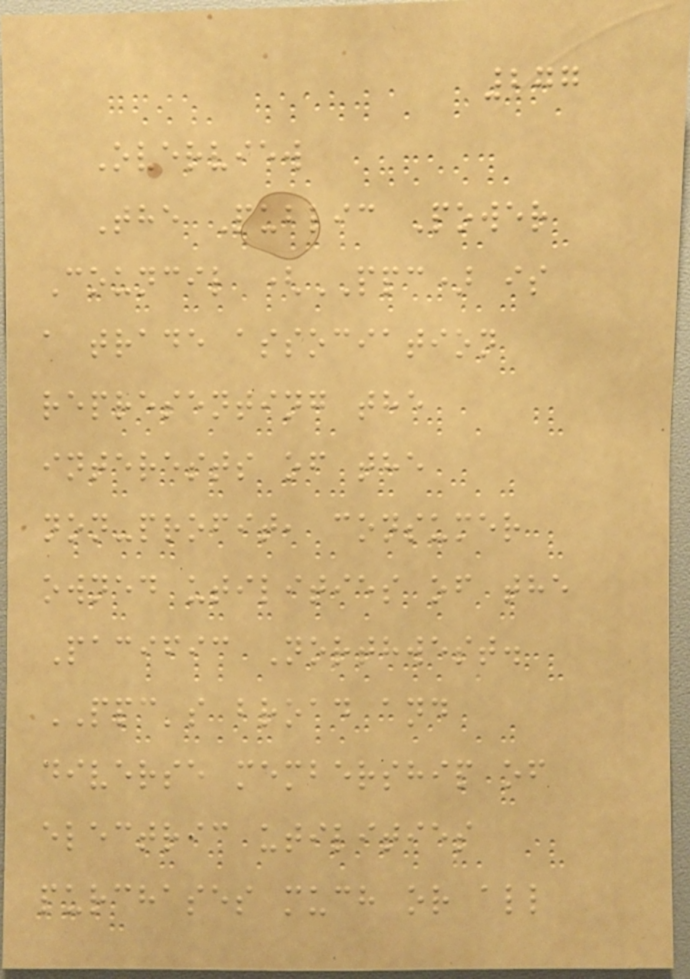277
Overview
The Public Power
Council (PPC) is
a trade association
representing the
interests of the
non-profit, consumer
owned utilities of the
Pacific Northwest.
PPC's broad and
diverse membership of
electric utilities
purchases much or all
